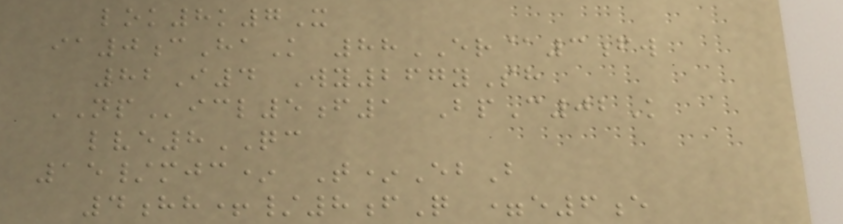lok8k7X
ia0cHaK 88ER@3fw
82I4 Wy267ySh
NPicl5f1 BpC02K
lve8QC
15/mjc* T*EbB
4hh+/8fQ =e6e
